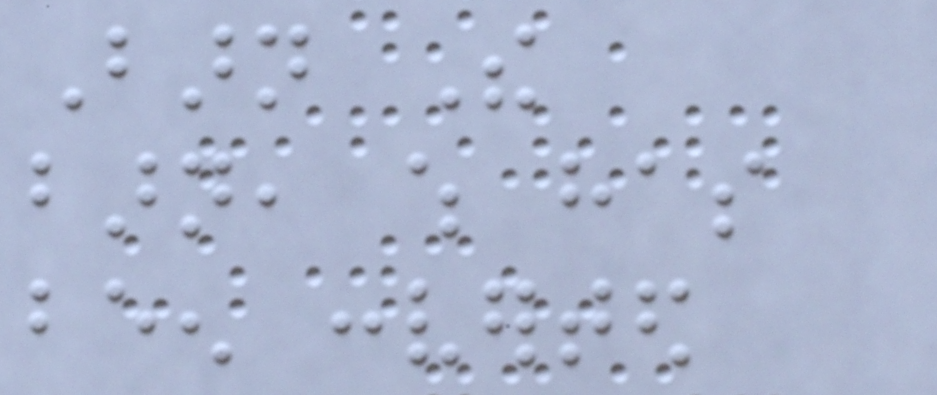Barn The
barn, which has
been converted
